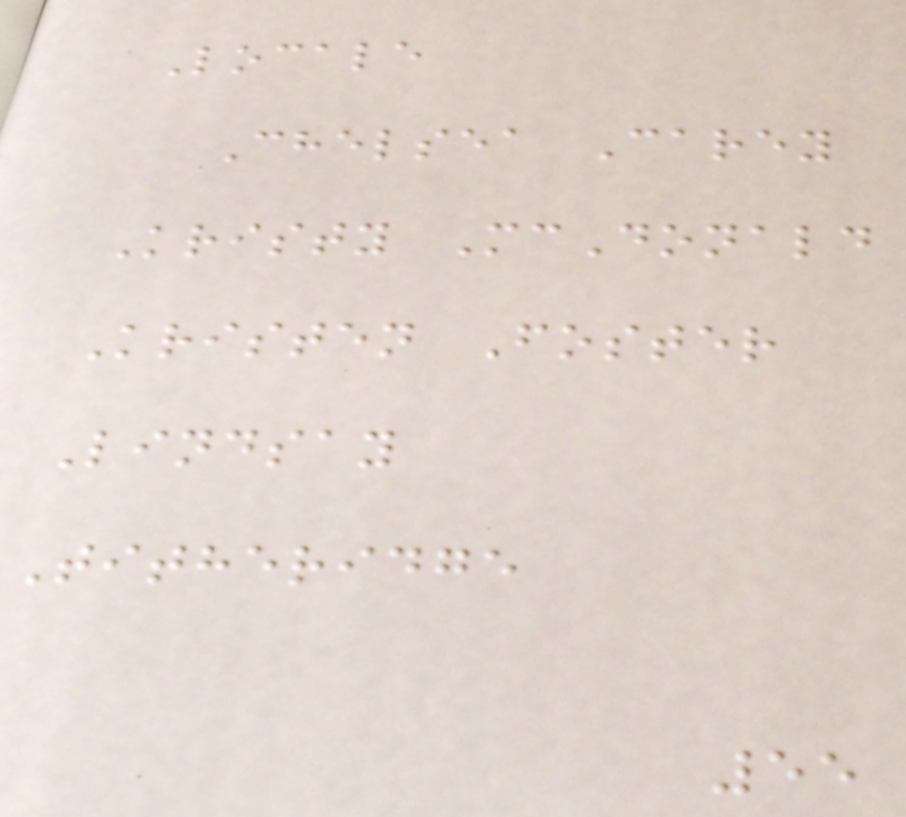Locale
Chelsea Carey
Kristy McDonald
Kristen Foster
Lindsay
Titheridge
55
